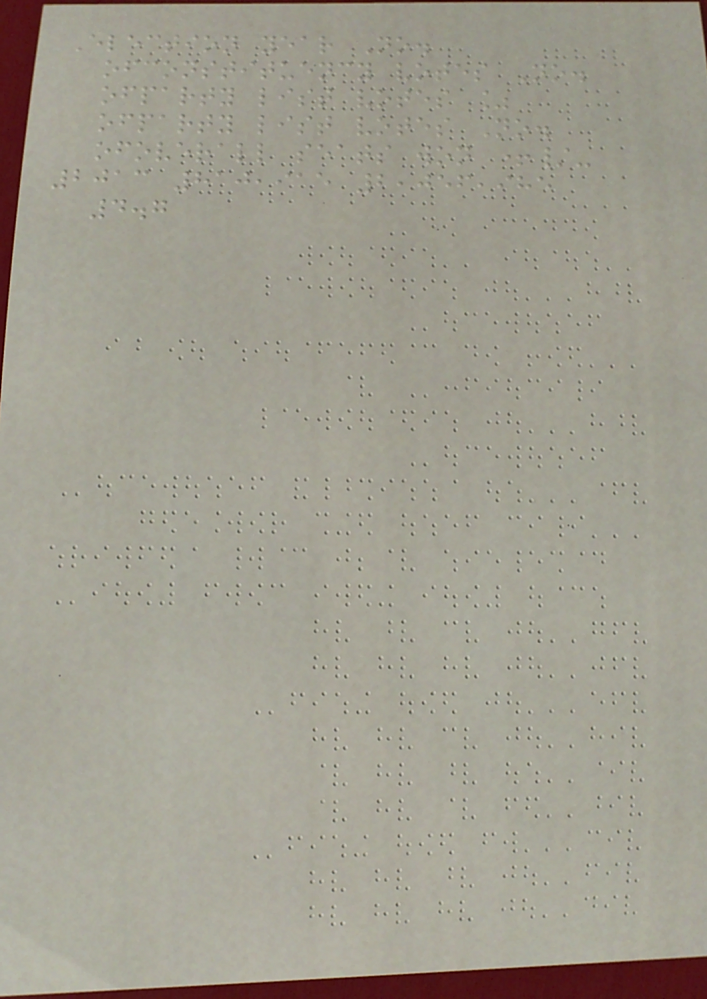Election year No.
ofconstituency votes No.
ofparty list votes %
ofparty list votes No.
ofoverall seats won +/-
2013 810,915 2,056,985
4.7
